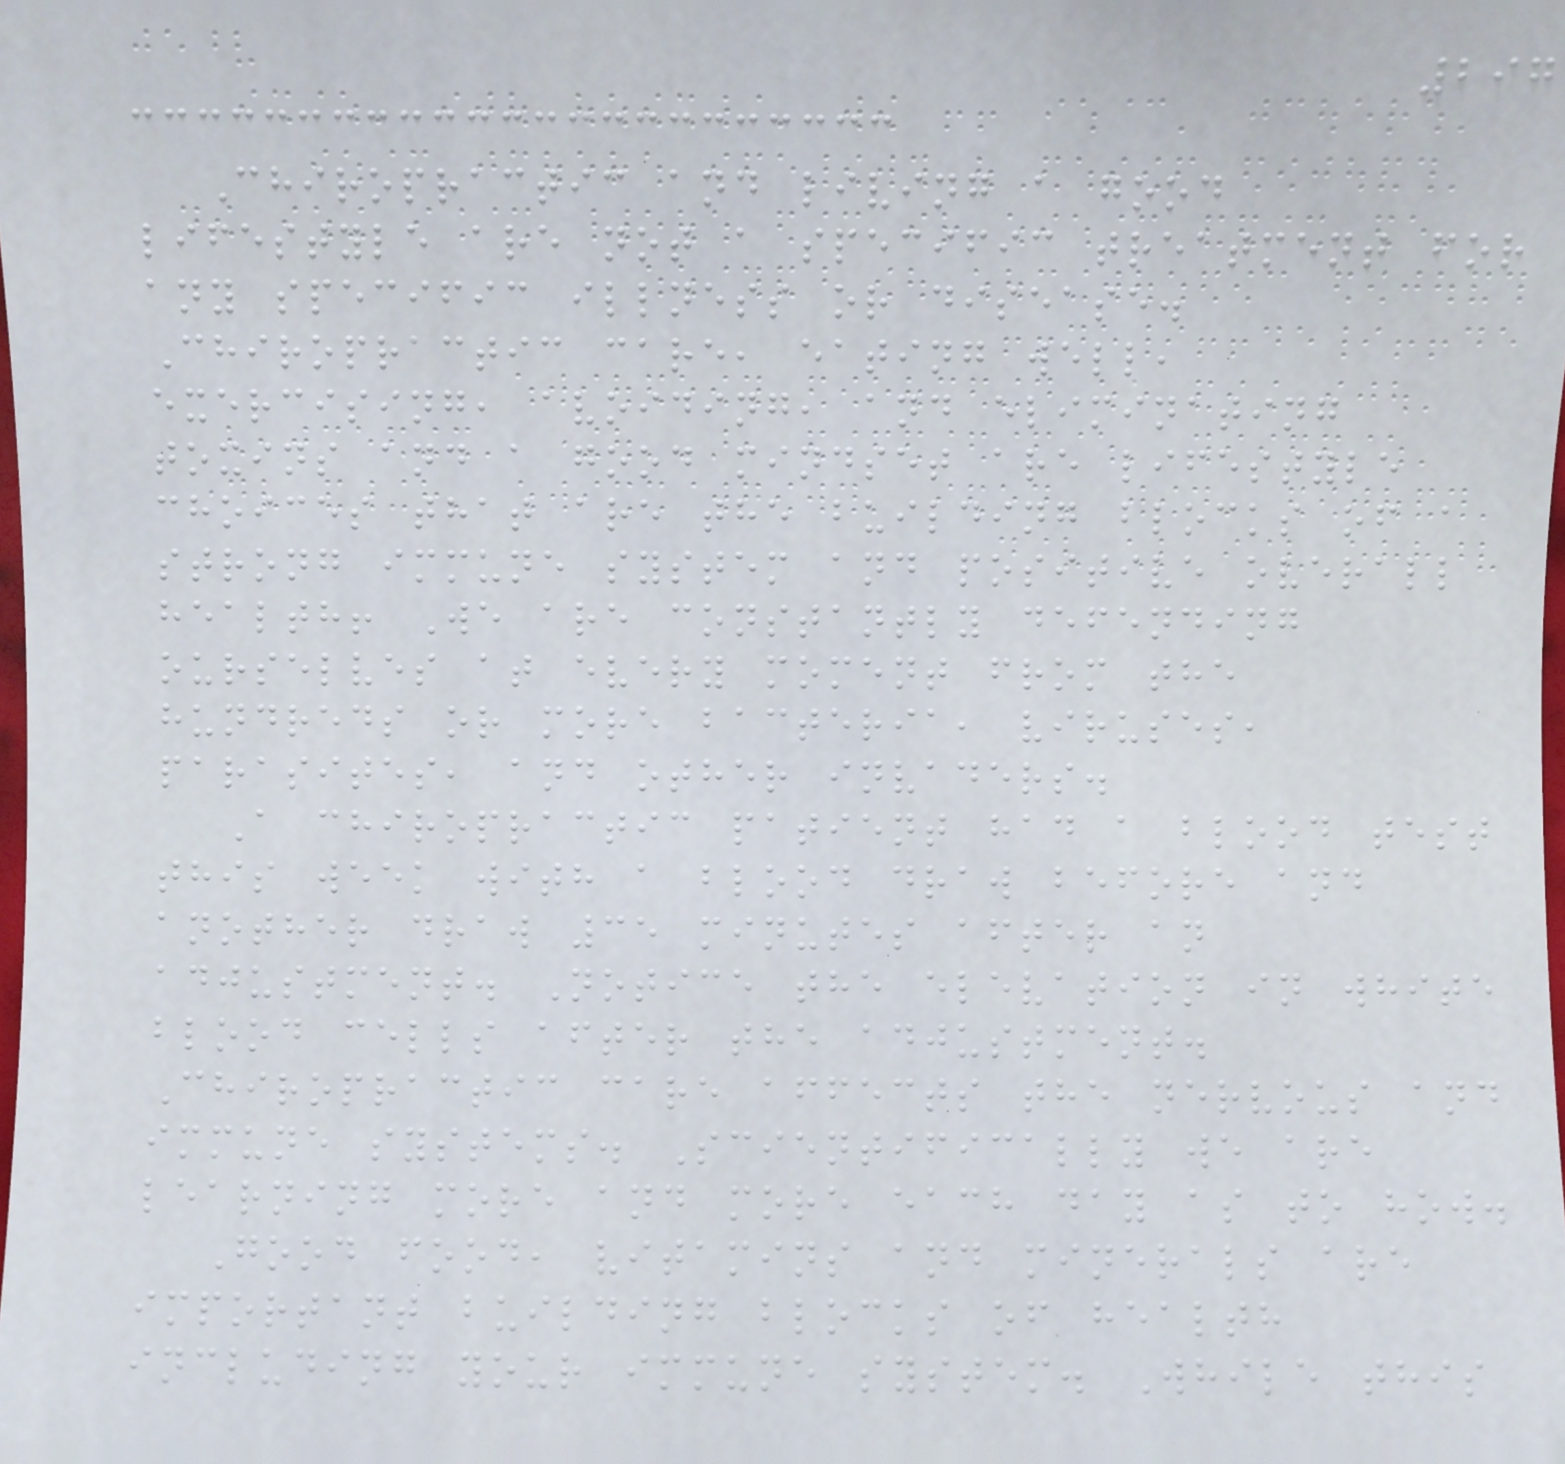297
Chiropractic and living a good
lifestyle are not a specific treatment for
any specific illness or disease.
Chiropractic care, eating well,
exercising, avoiding, and eliminating
toxins and a good mindset are lifestyle
choices that are the building blocks of a
strong immune system and positive overall
health! We are constantly defending
ourselves at every moment from the
hundreds or more bacteria, viruses,
parasites, and other invaders.
A chiropractic patient had a blood test
this week with a blood draw before and
another draw 35 minutes after an
adjustment. Notice the elevation in white
blood cells after the adjustment.
Chiropractic care affects the nervous and
immune systems. Scientifically we are
learning more and more each day as to how.
Good food, vitamins and minerals are
important building blocks of health
including your immune system. While this
